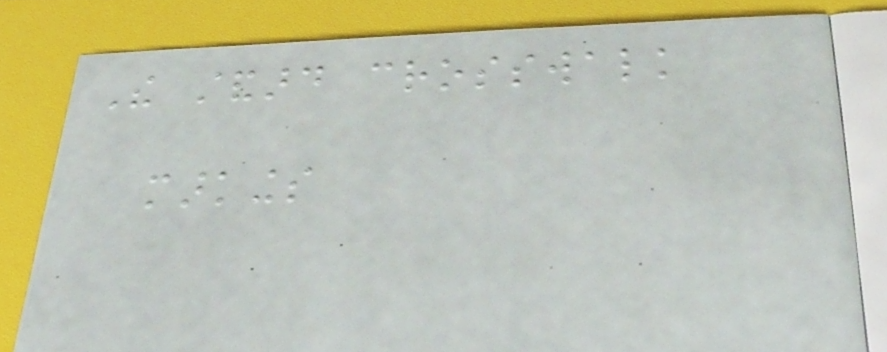The standard crosswalk
markings
